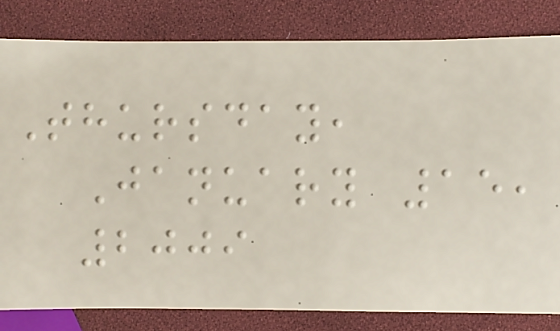Thursday,
January 15,
2009
